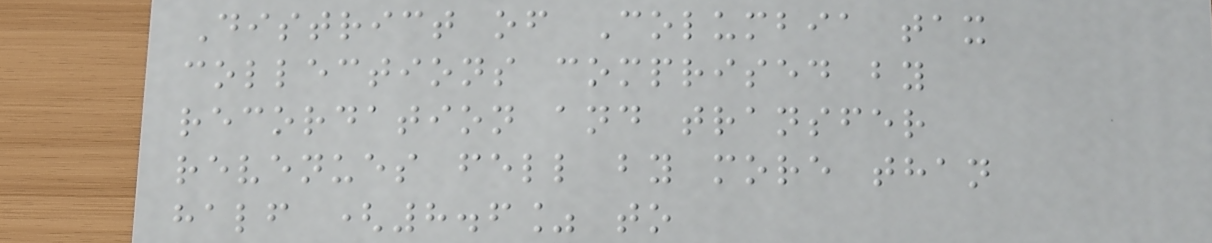District of Columbia tax
collections comprised by
recordation and transfer
revenues fell by more than
half (8.6% to
